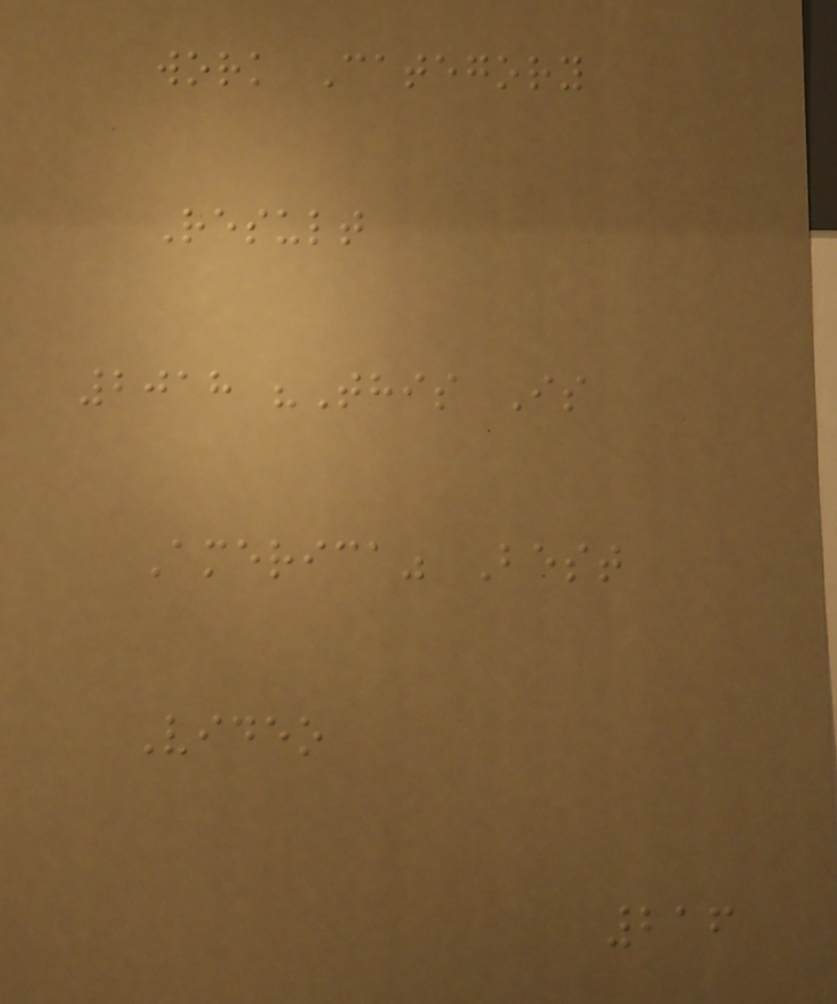work Category
Result
2018 "This Is
America" Best
Video
216
